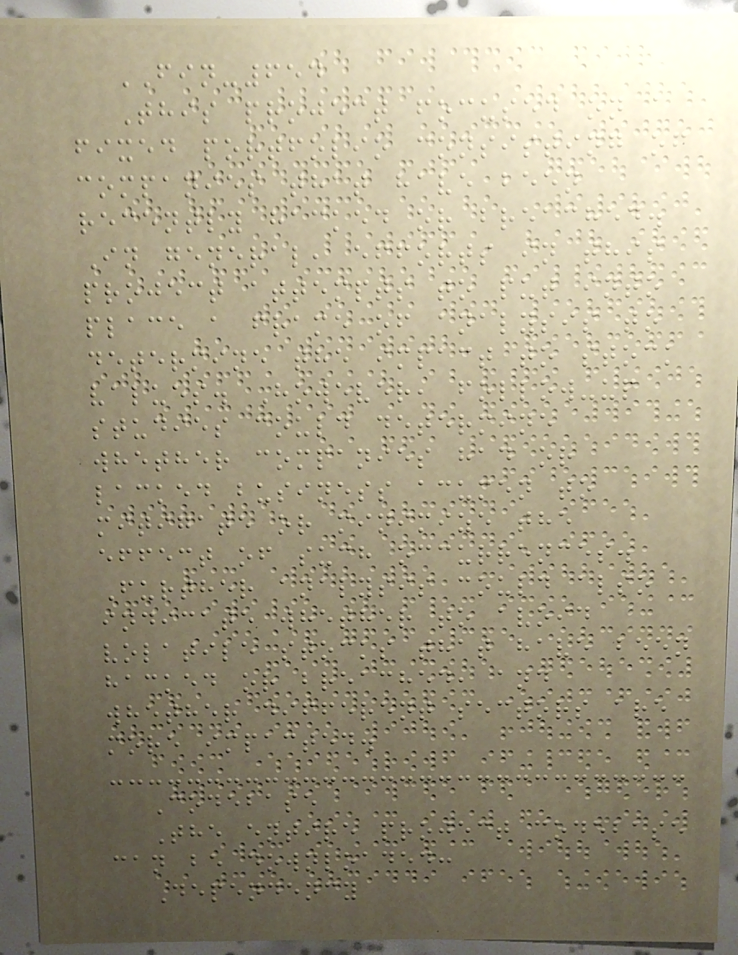FIN-654
This project focused on a
fixed portfolio consisting of
companies that have been
recently hacked or breached.
In general, efforts in this
project attempts to put into
place a frame of analysis to
determine the impact to stock
values. However, follow-up
studies could determine
whether companies had or
lacked business acumen to
mitigate or minimize the
effect of such occurrences.
Further analysis could also
indicate whether to avoid
volatile stocks that have been
hacked or breached, and
whether different sectors are
more impacted.
Codebase
The entire project codebase
can be downloaded:
Dependency
